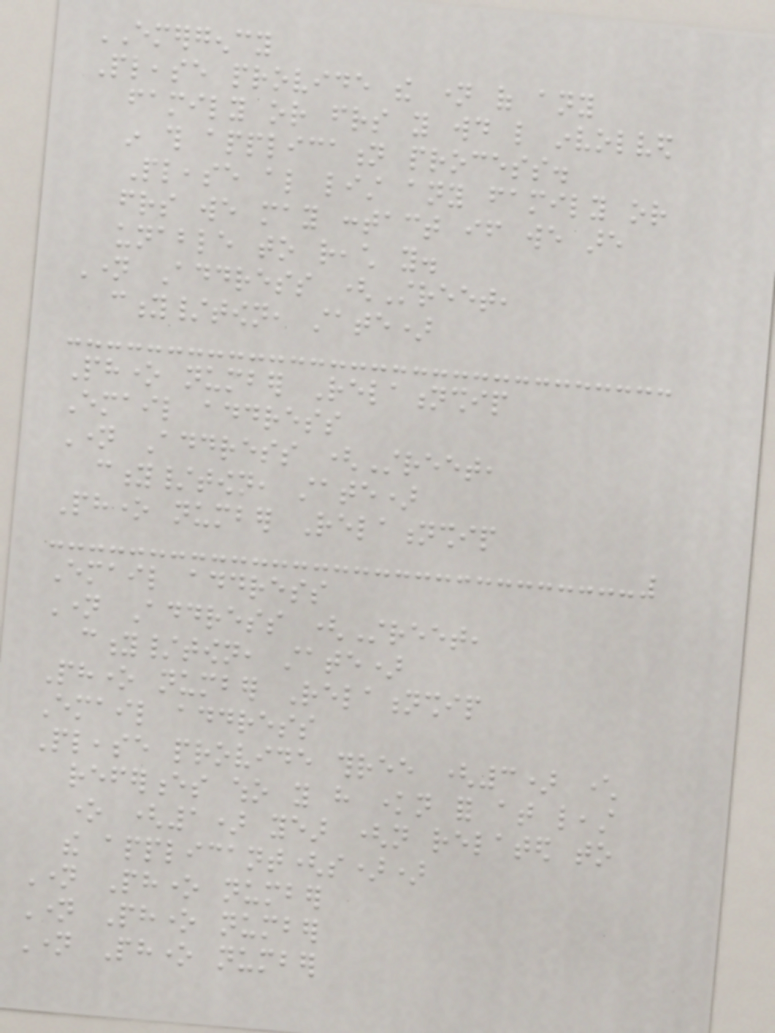EMERGENCY
Please provide the name of any
family or friends you would like involved
in this application process.
Please also list any family or
friends we may contact if we are
unable to reach you.
Name Address (Street,
city/town, state)
Phone number Relationship
Email address
Name Address (Street,
city/town, state)
Phone number Relationship
Email address
Name Address (Street,
city/town, state)
Phone number Relationship
Email address
Please provide three (3) character
references who you have known for at least
one (1) year (not related to
the applicant(s))
Name Phone number
Name Phone number
Name Phone number
